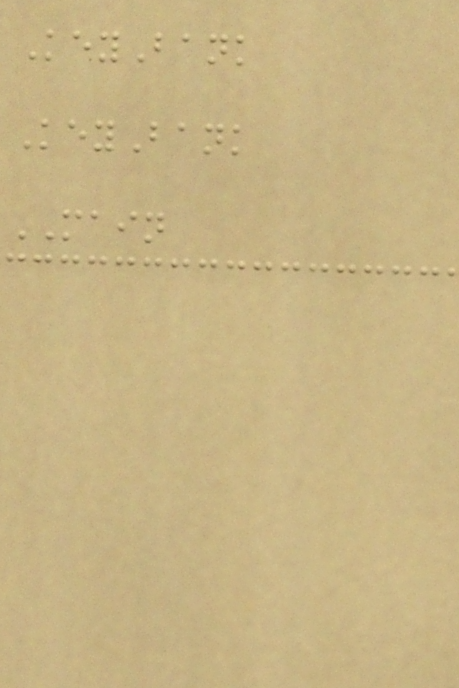KeyBank
KeyBank
MAIN
